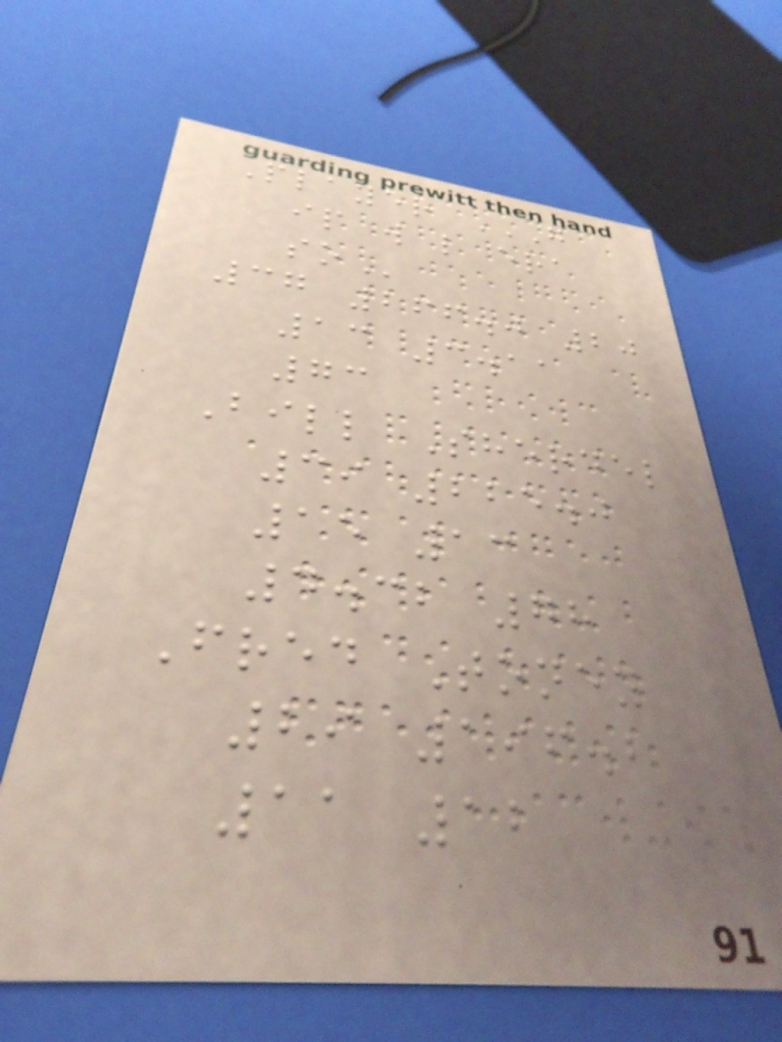Player G
IP W L ERA
SO
37 266.0 20
13 3.11
73
Bill Sherdel
39 225.0
15 13
4.32 78
Fred Toney
29 196.2
11 12
